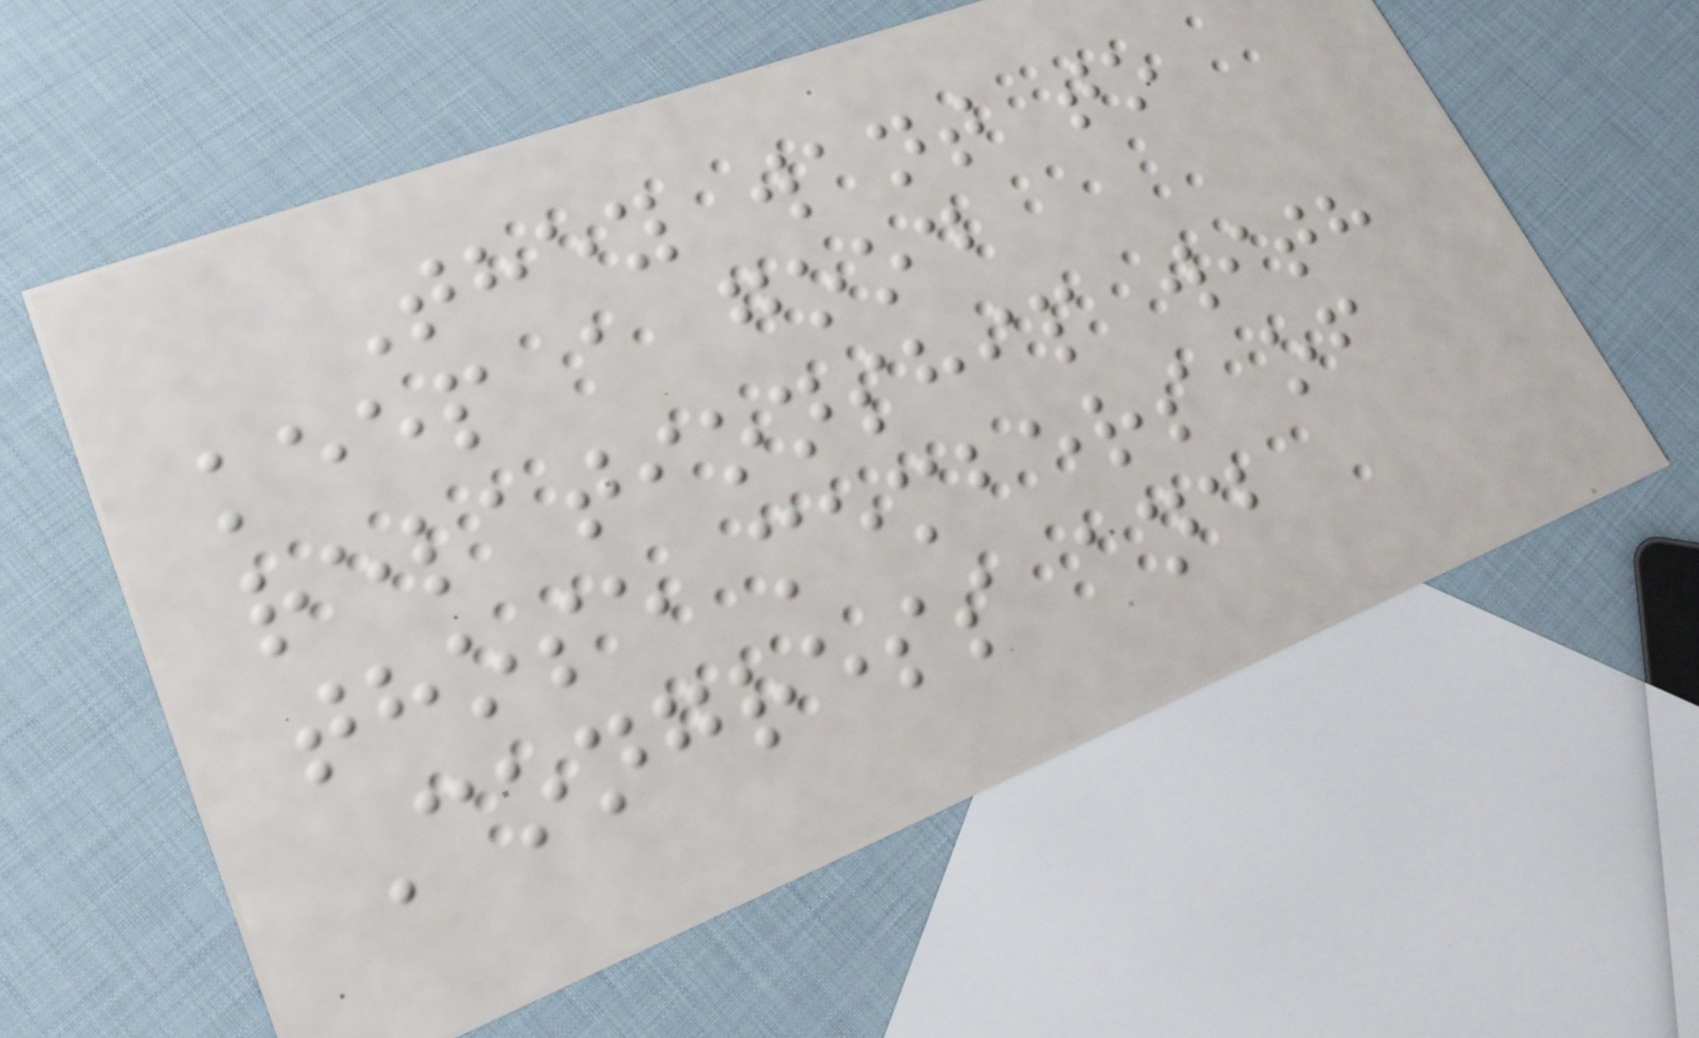They want to
keep a good
relationship with
those members of
Congress and
